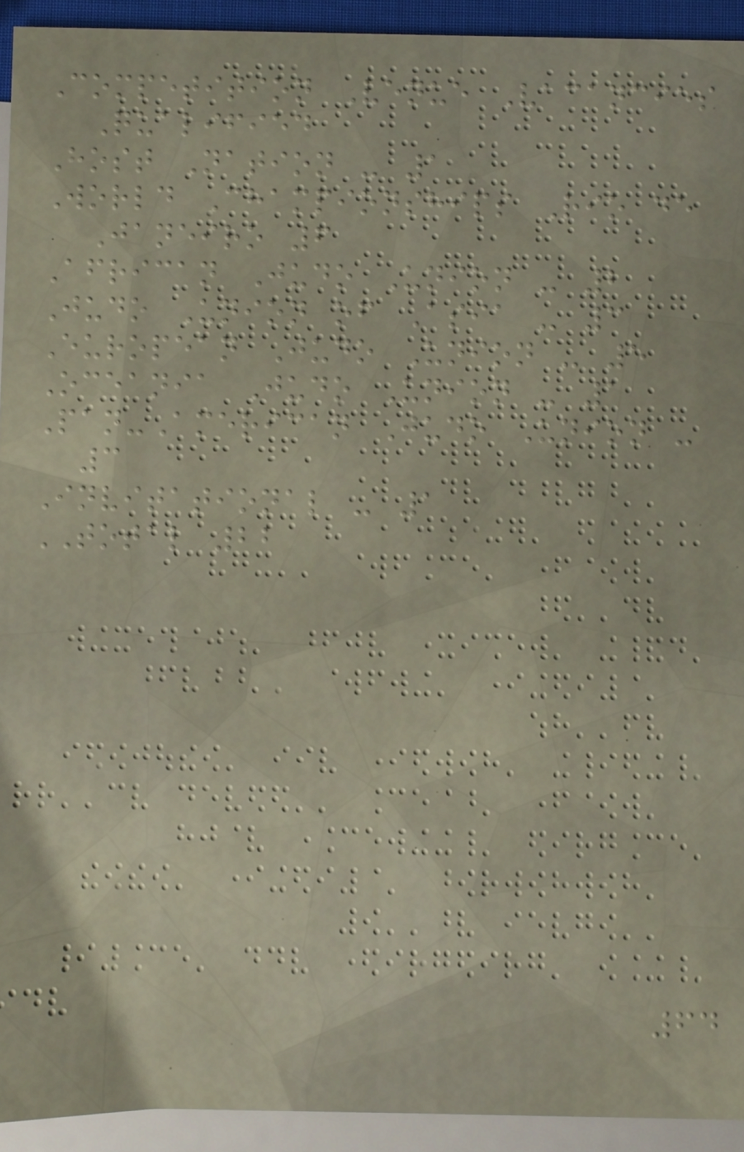Competition Venue Vacancies
Qualified
Host Nation - 1
World Championships Rio de
Janeiro 6
African Judo Union - 2
Judo Union of Asia - 3
European Judo Union - 5
Oceania Judo Union - 1
Pan-American Judo Union -
3
Invitational - 1
TOTAL 22
64
